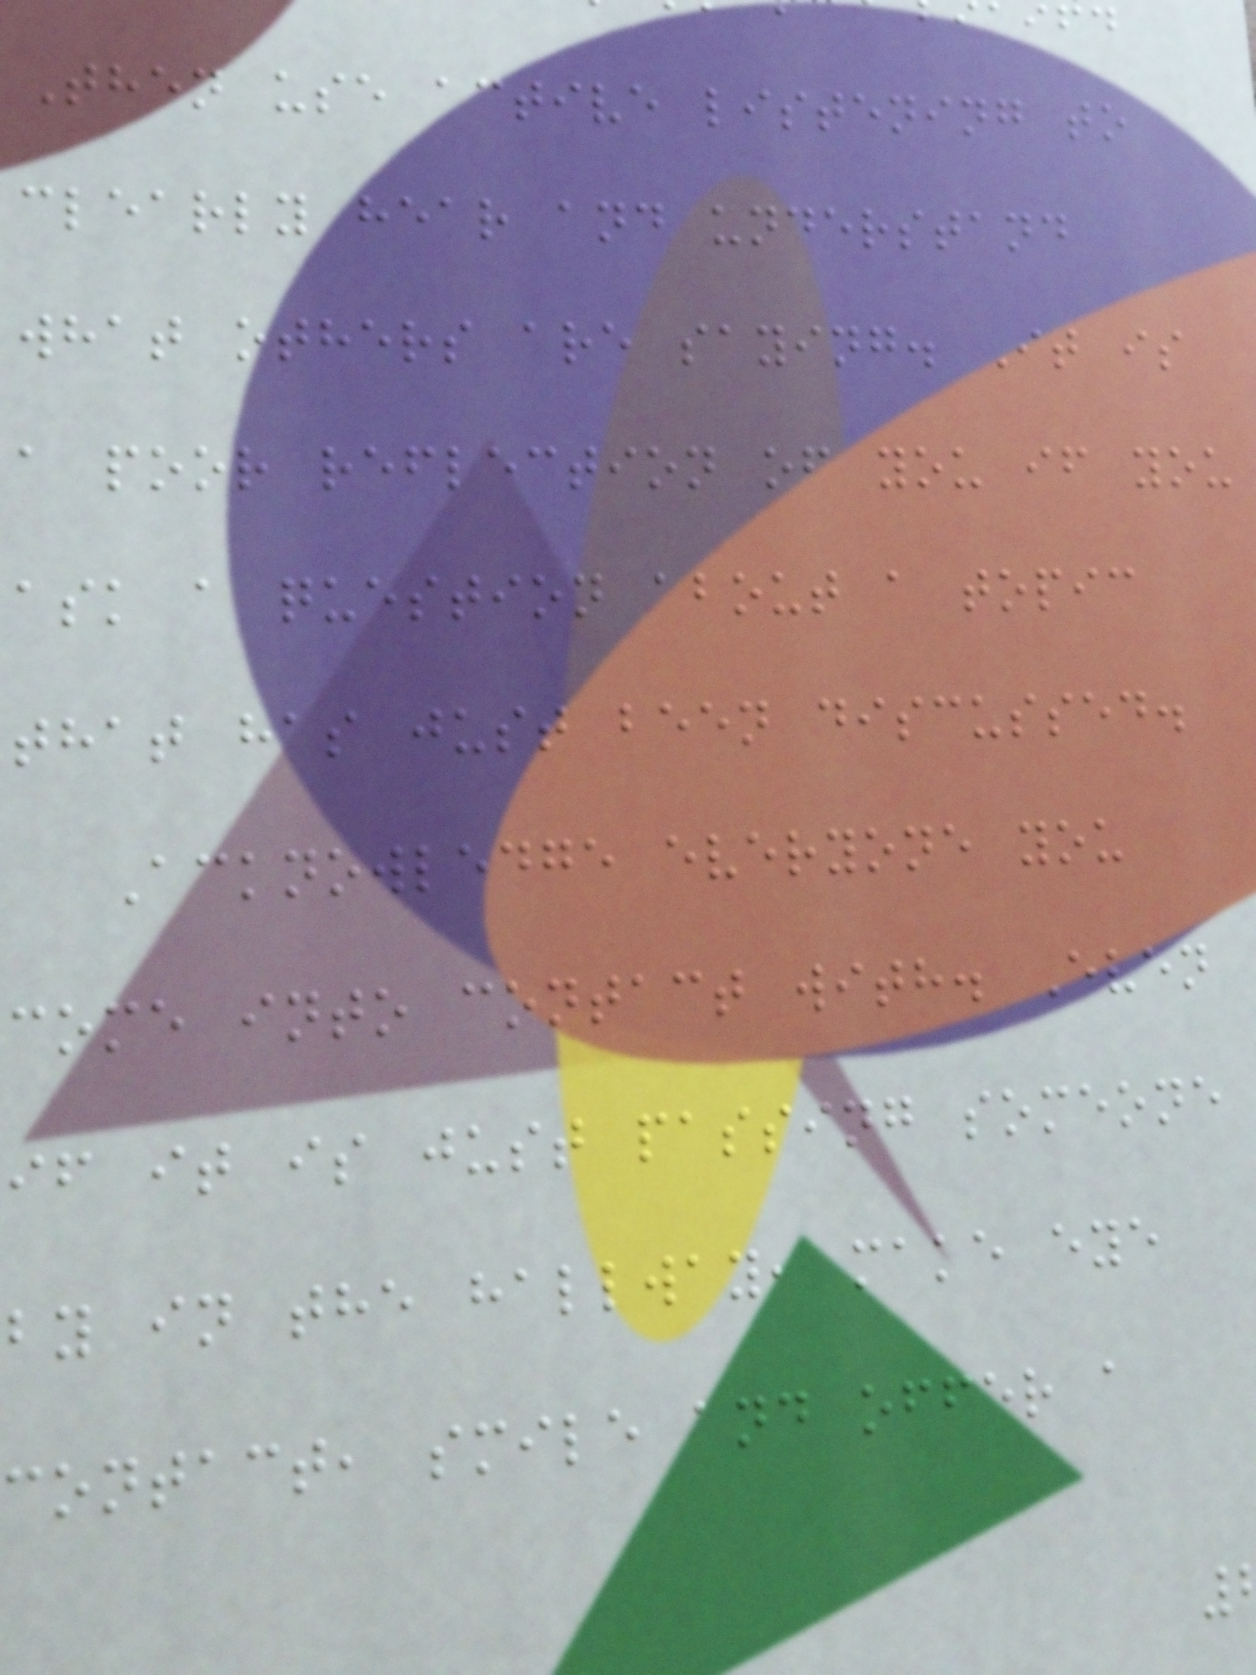Then use active listening to
clearly hear and understand
what others are saying. It is
a poor reflection of you if you
ask a question about a topic
that has just been discussed.
Acknowledge everyone you
come into contact with. Even
if it is just passing someone
by in the hallway, make eye
contact, smile and offer a
